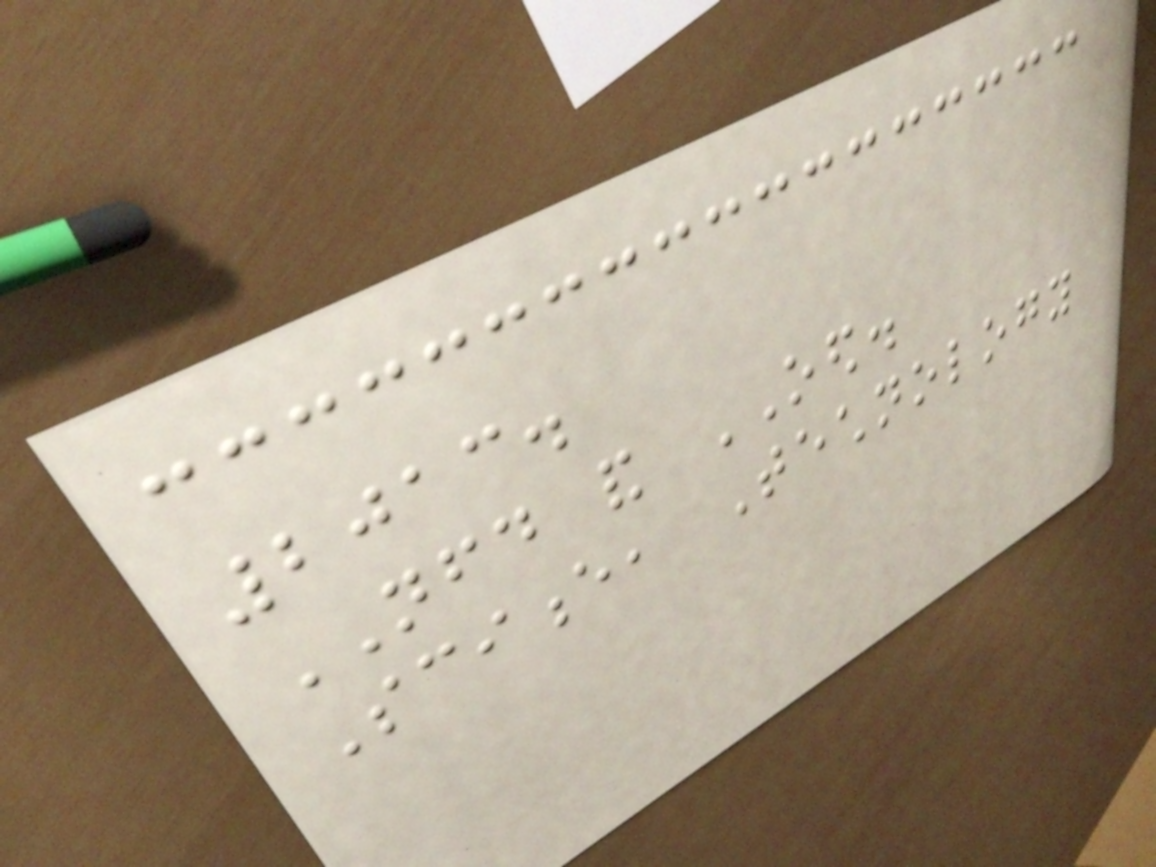2013.
NFD and OED.
Science, Technology
